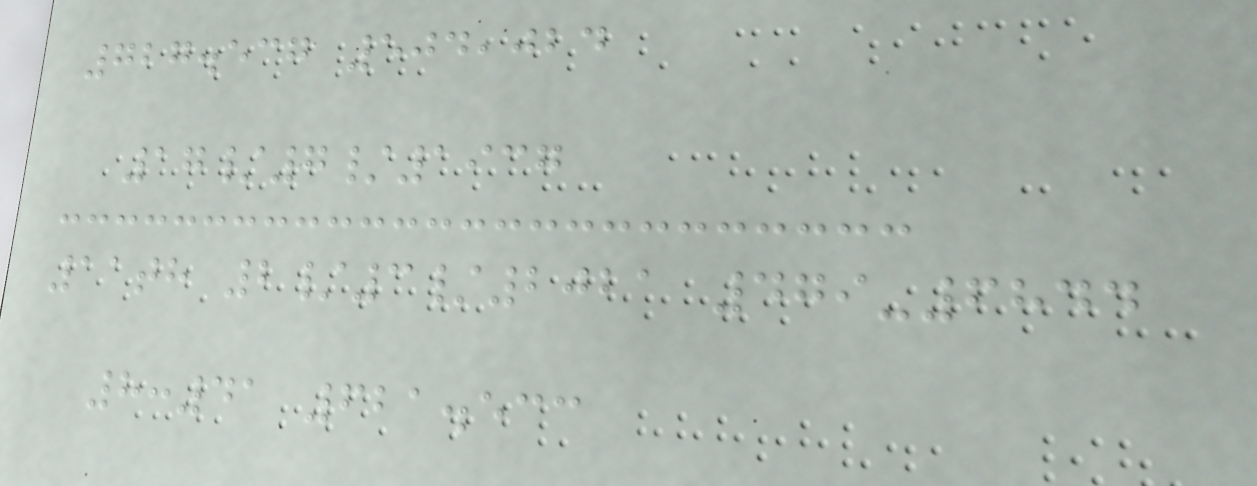727.537 504,024
17/7/1937
11th 2/3/2021 479-6844
8:41 621.533
